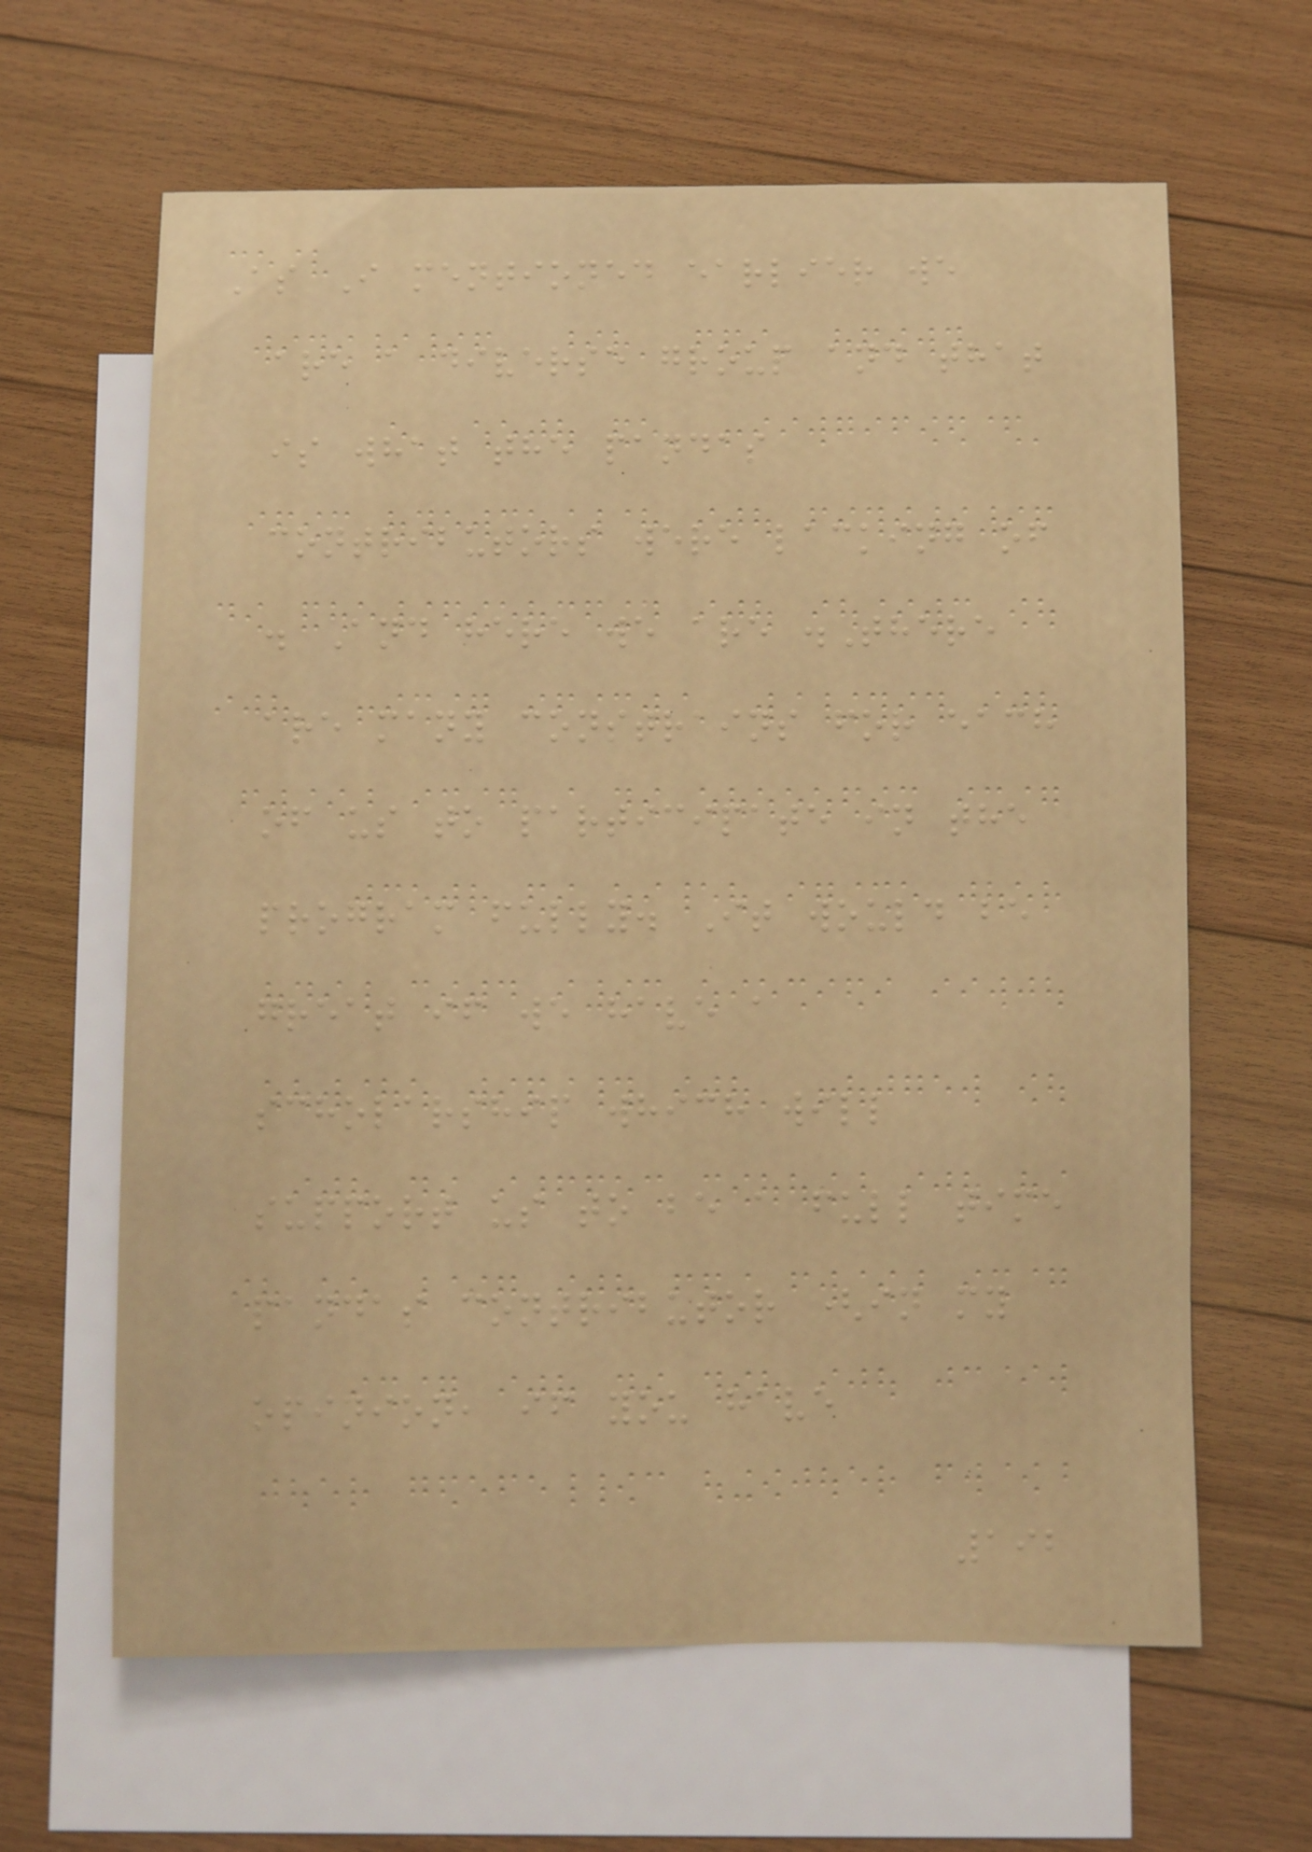As I mentioned earlier we
are a diverse group and that
is what the pandas
contributors were lacking of
. And here we are .There
are many constrains for each
of us to participate in the
program fully. It would be
great if we have a
scholarship which will
support us to be a full time
pandas contributor (in my
opinion, if you have
192
